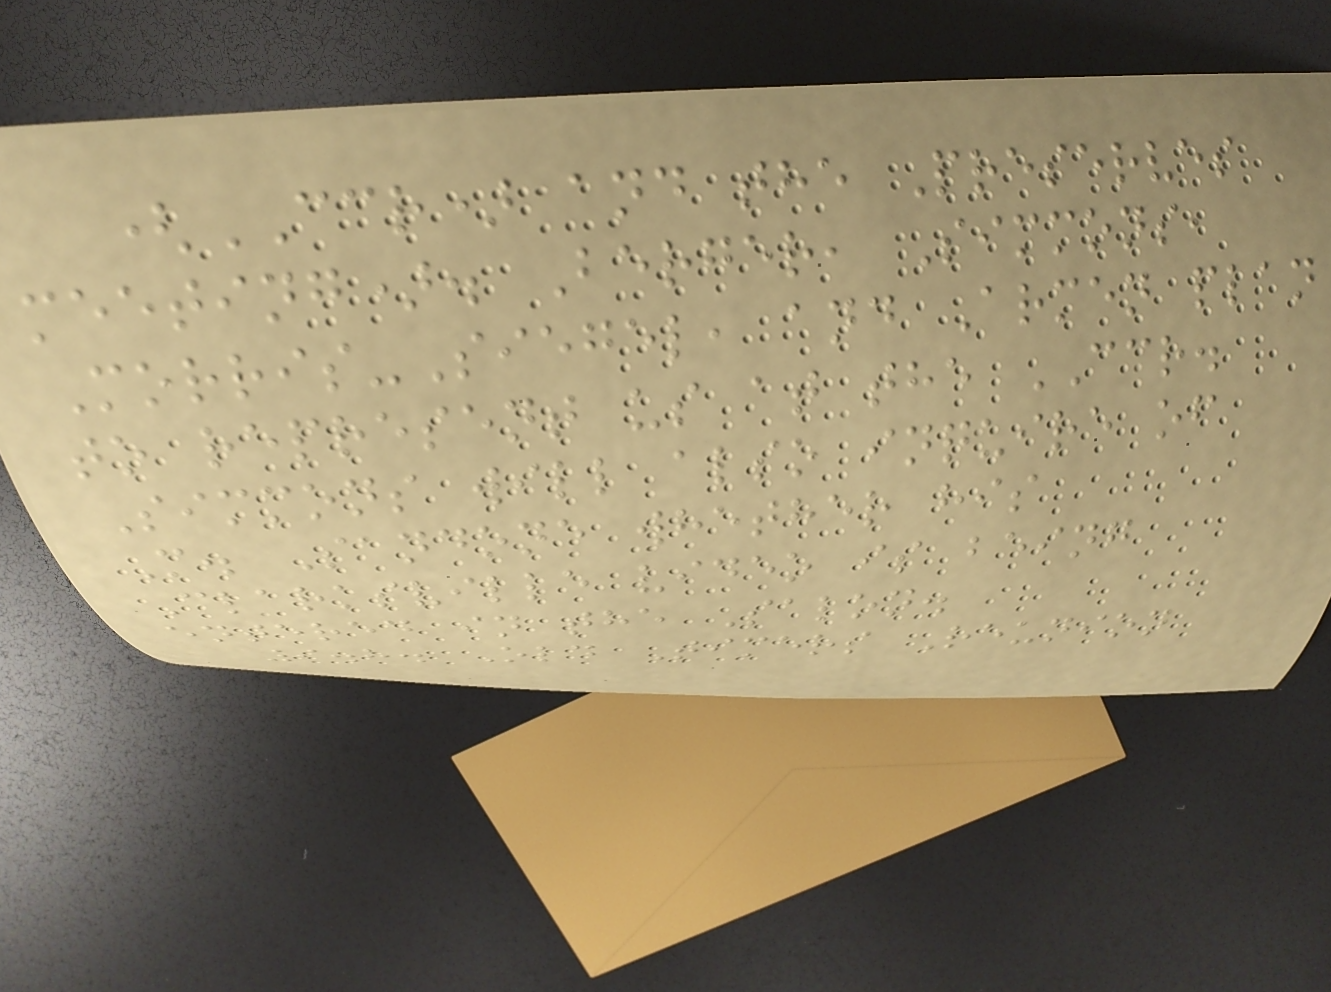(CCR) and the Preserves
meeting). Berger, Simmons,
Morris-Siegel, and Armen plan
to represent us at the CCR.
Simmons will also inquire of
M. Sandone whether his
Clarksville video is being
entered in the Salon.
9.8. Old Timers Reunion
